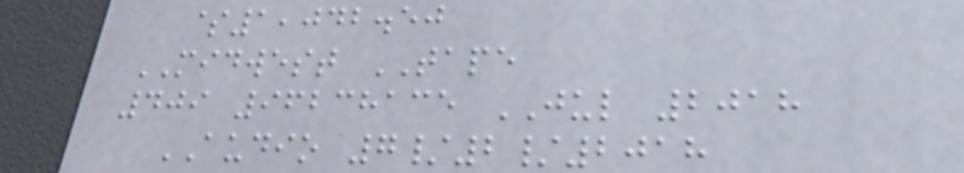$1,042.50
MIDWEST TAPE
409 96238135 JUL 2018
AUDIO 7/2/2018
